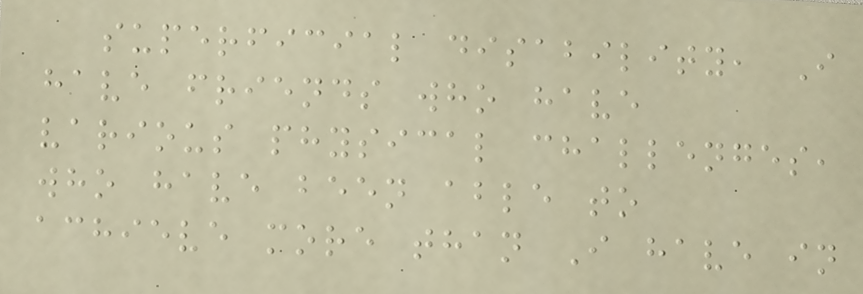superficial disability, I
have friends who have
various physical challenges,
who have been able to
achieve more than I have in
